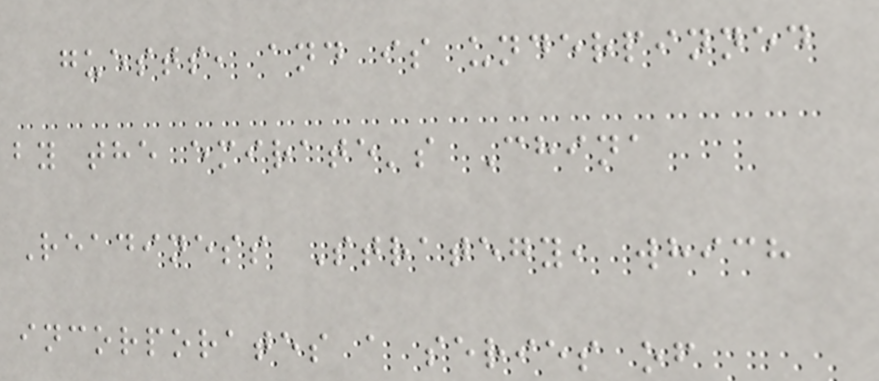guests, and is underpinned
by the emirate's China
Readiness Strategy, which
incorporates a series of
